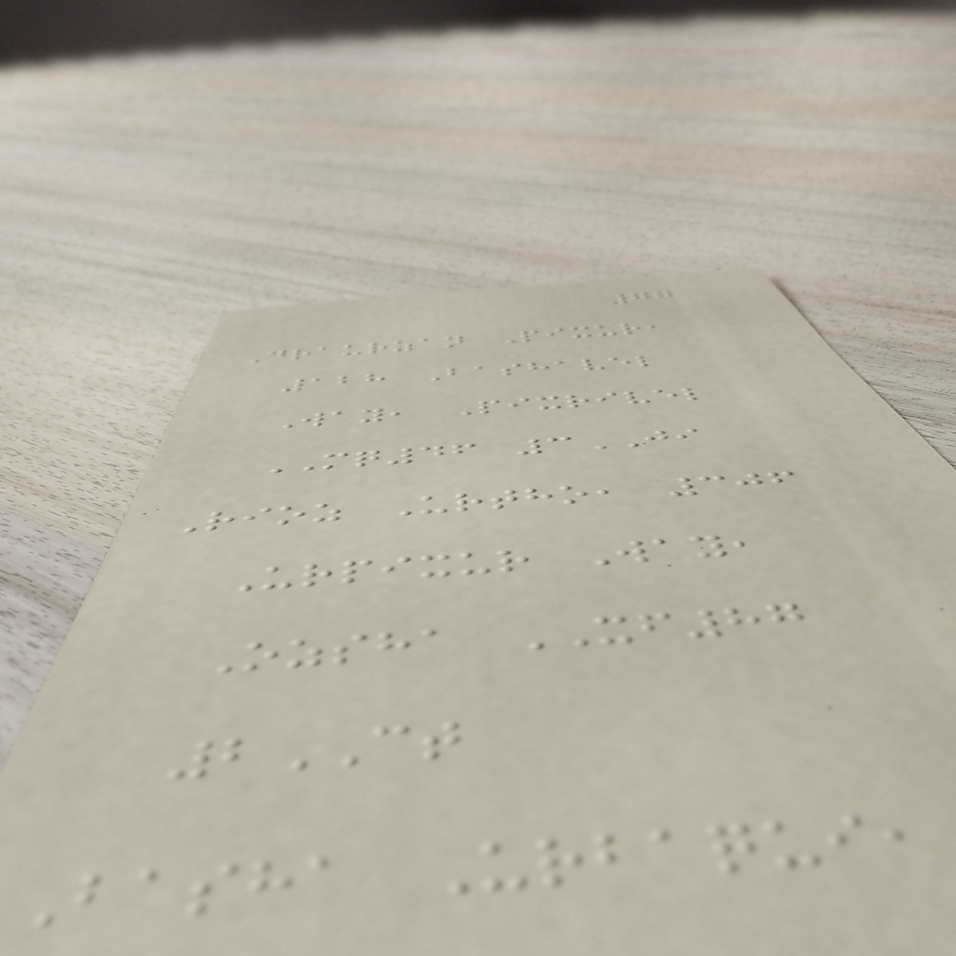77
Draurzan Pixur,
128 Bashavel
Way, Pixrivel
MQ46 3JI
Rioz Urtho, 306
Urpixur Way,
Ozsha XF87
2CT
Basha Urbaqui,
